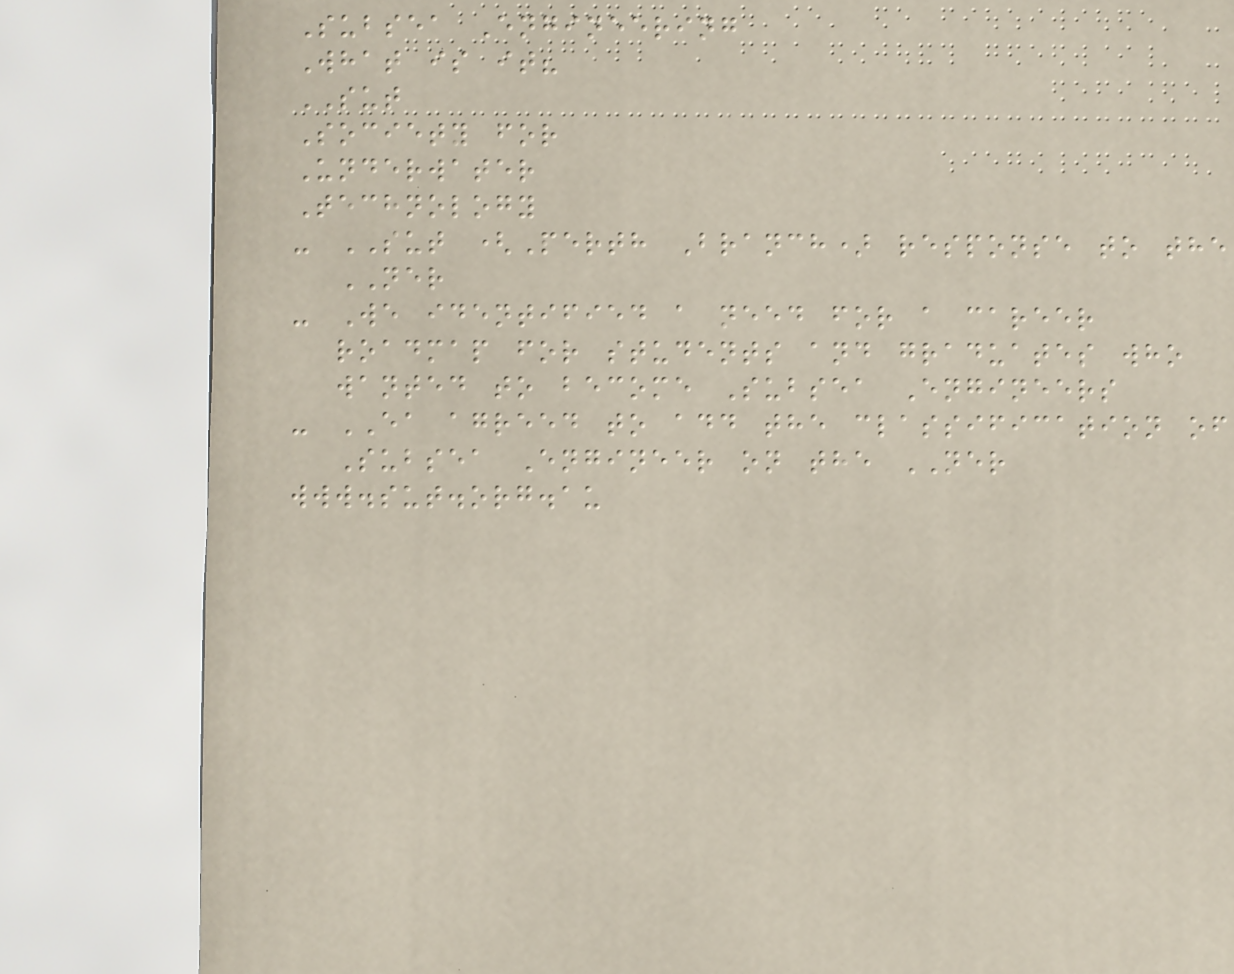Subsea Engineering
What is it?
SUT
Society for
Underwater
Technology
- SUT (Perth Branch) response to the
NER
- We identified a need for a career
roadmap for students and graduates who
wanted to become Subsea Engineers
- EA agreed to add the classification of
Subsea Engineer on the NER
www.sut.org.au
